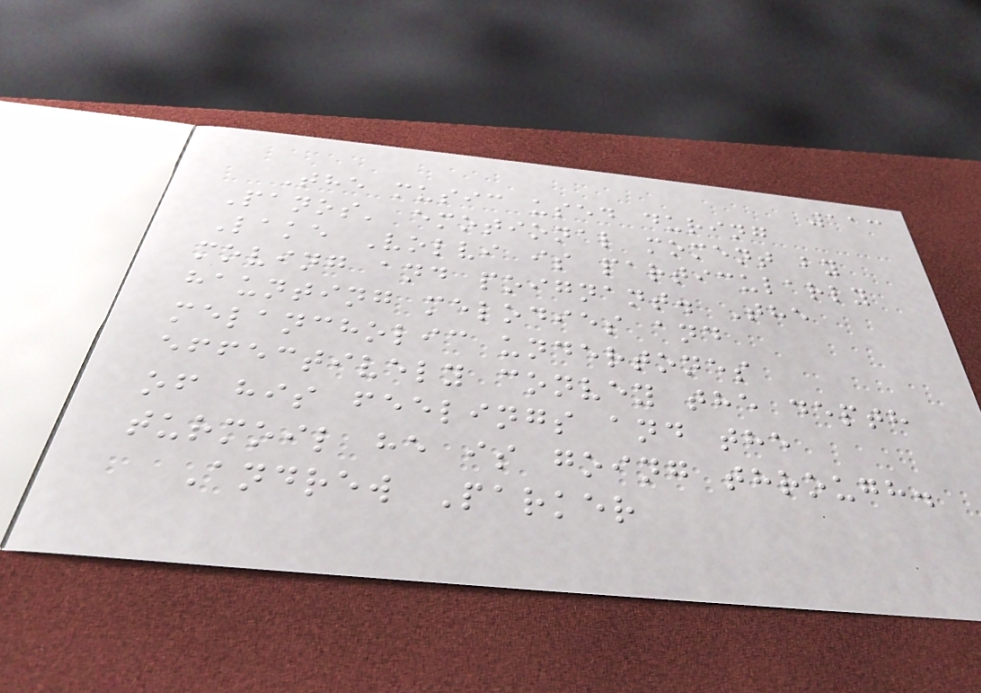113
The music used during
Panos' emotional moment by
Lake Volvi is particularly
moving and poignant. The
haunting melodies and
melancholic undertones
effectively convey the depth
of his feelings and the
turmoil he is going through.
Andrew Parker
